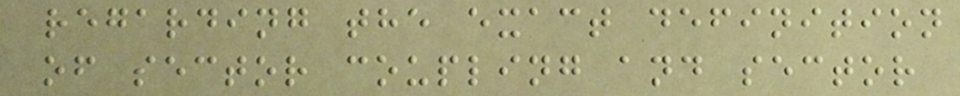regarding the exact definition
of sector coupling and sector
